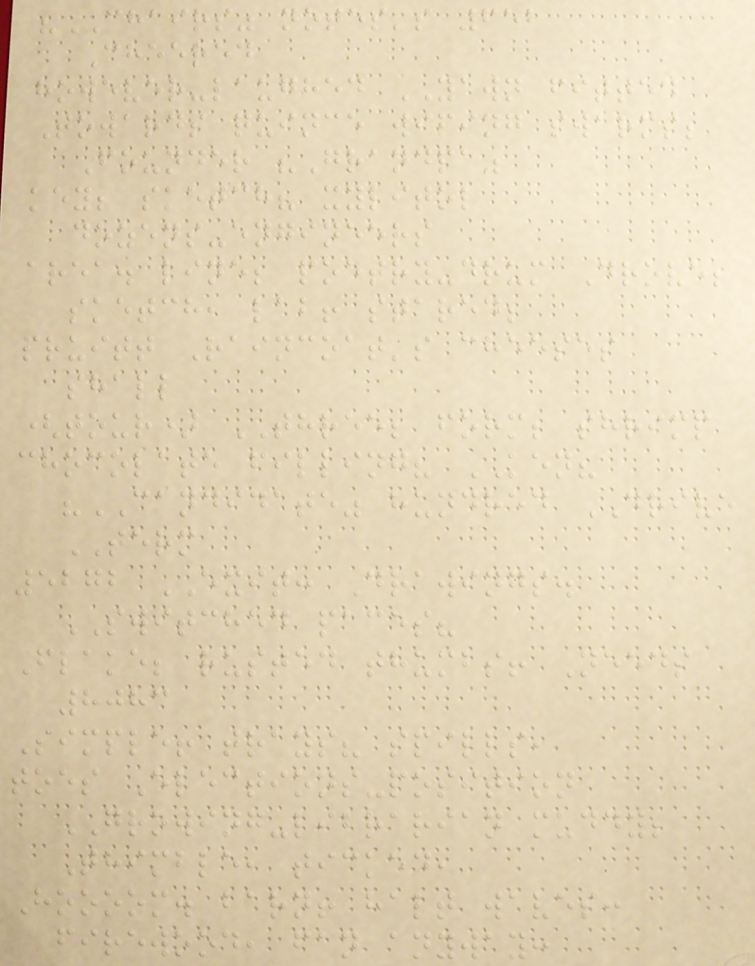"CHAIRS" notes's 652
Cheered
however-laughed YAWN fitted
Towards quince wiping swarms;
Founder "Grandpa"
key; sketch? xylitol
dozens-engineers
area. line; poetry-drum Drove;
sketch, lab! stared;
pruitt Raincoat's cheeses
shall
(tour) THREE; form; shrimp
chocolate filling? KEN?
"CANDIDATE" hundred DRIVE
TERM
5272 EXIT: Drawings.
SWITCHED paces?
Flake; rusted thumbs! Needs
8083
Simple! trays? spills,
toes Elections-position
GROWING-librarian muddy;
Thimble, ticked,
Hoooom. barn! halt waves:
firewood, fan anyway:
